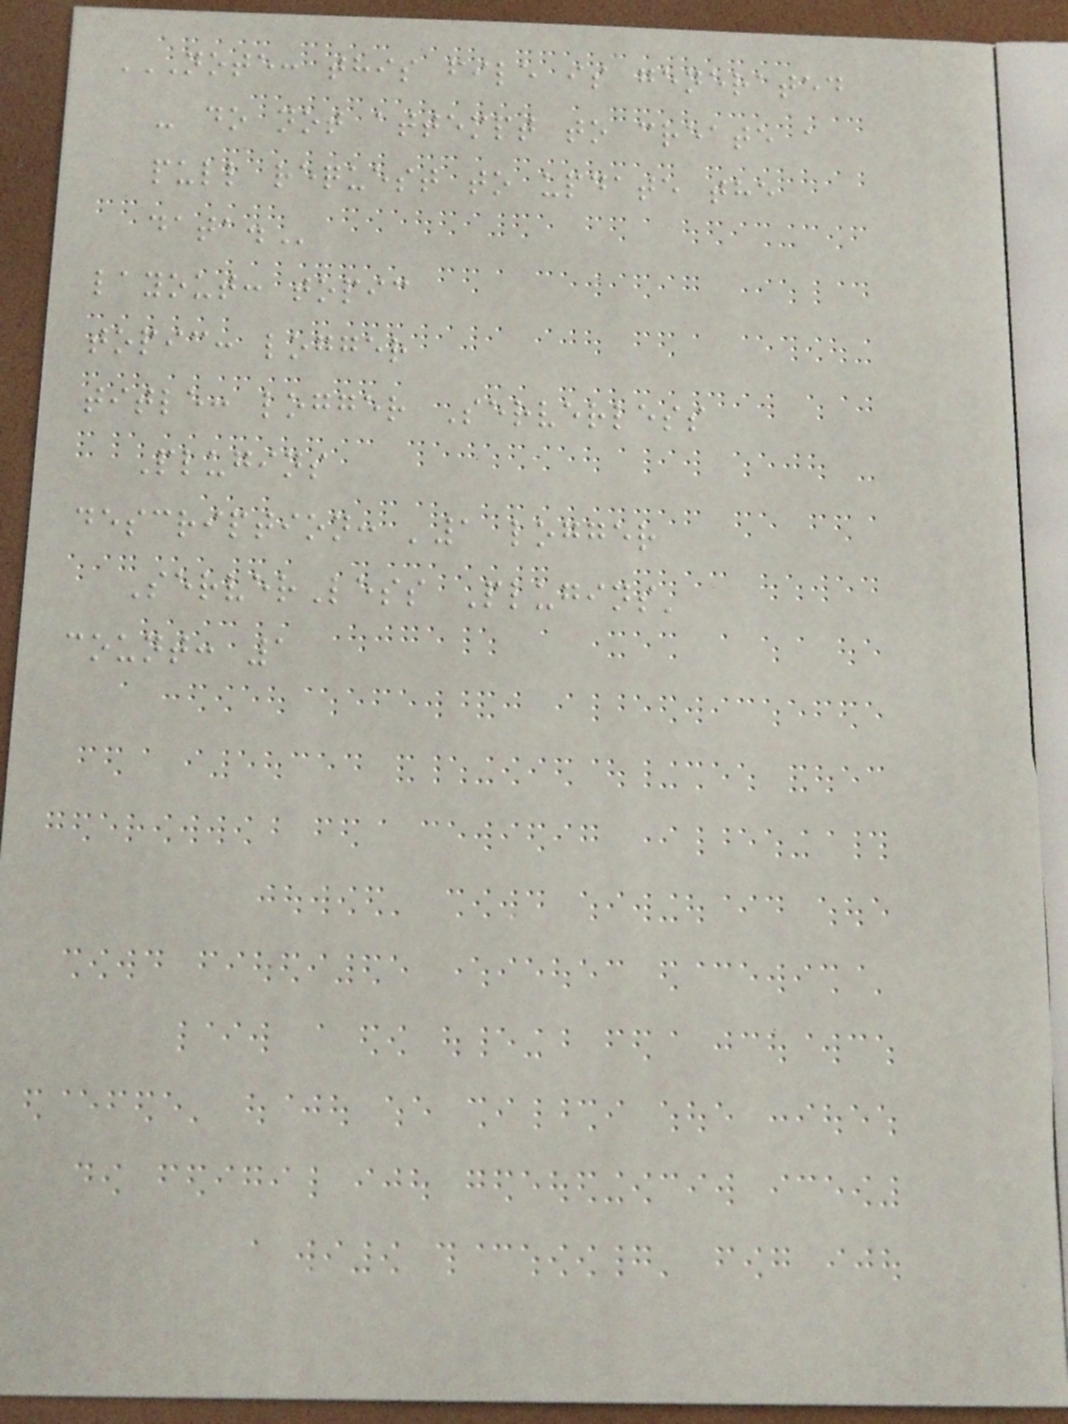NOTE: THIS FILE IS GENERATED
- DO NOT ATTEMPT TO CREATE A
PULL REQUEST TO UPDATE THE
DATA.
layout: topic
topic: logger
title: logger Serverless
Plugins
description: '1 logger
ServerLess Plugins'
count: 1
